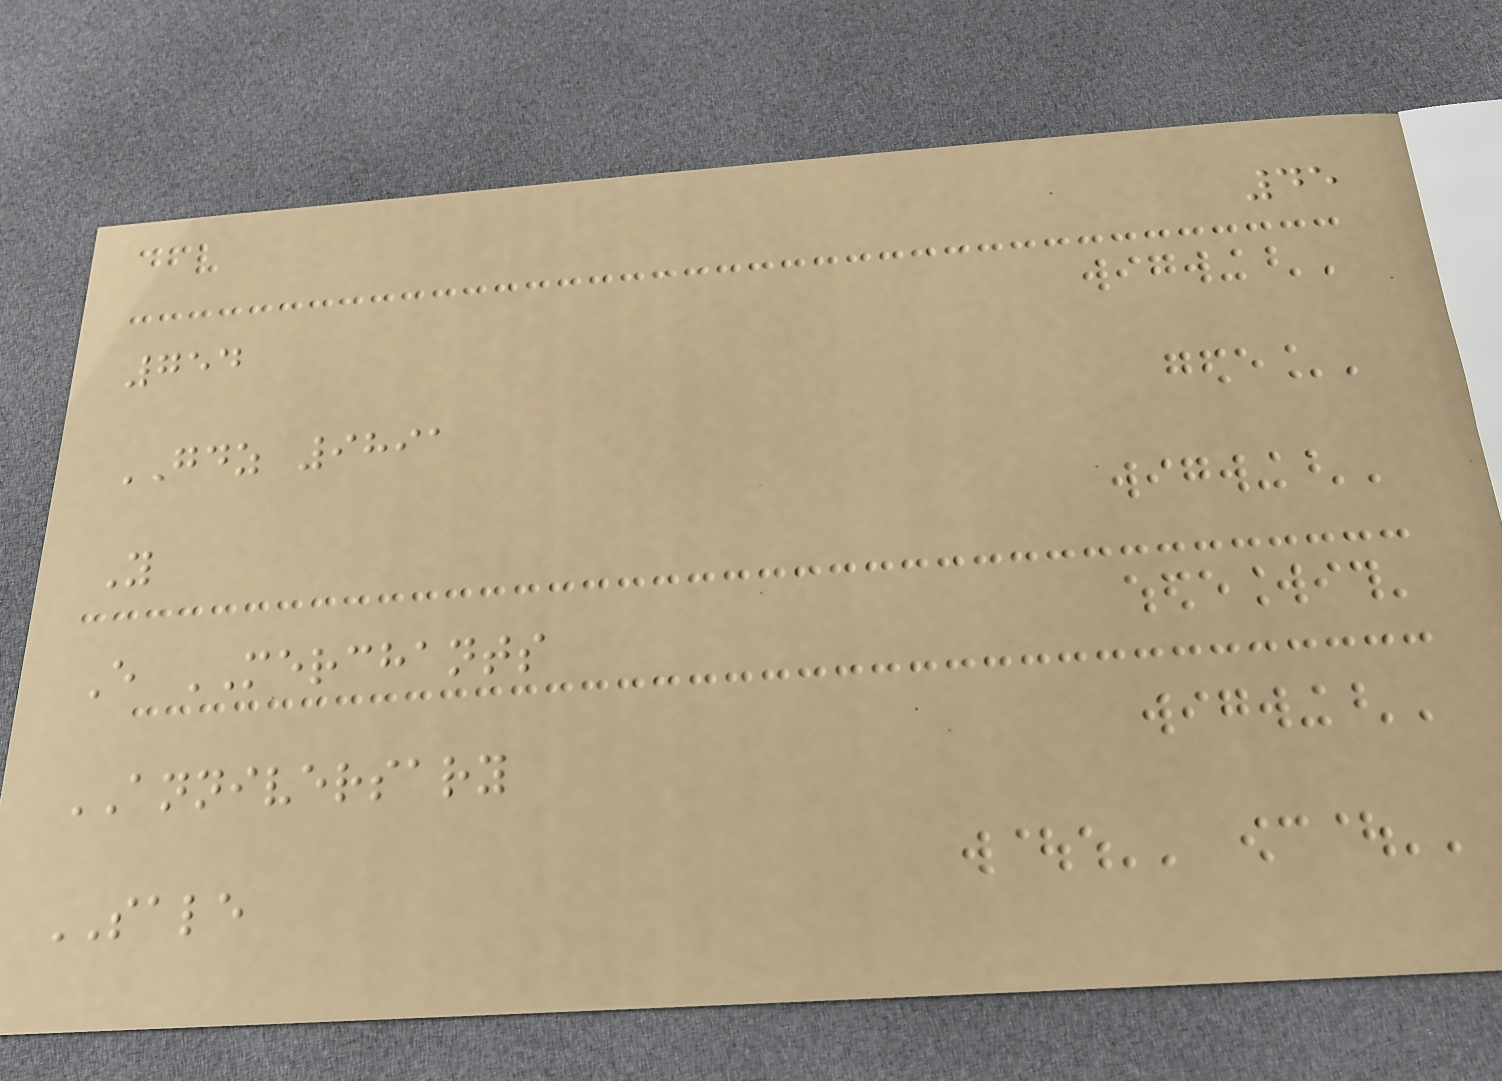45
754
GDZ 9891
Y
E MERCHANTS
ANNIVERSARY
SALE
